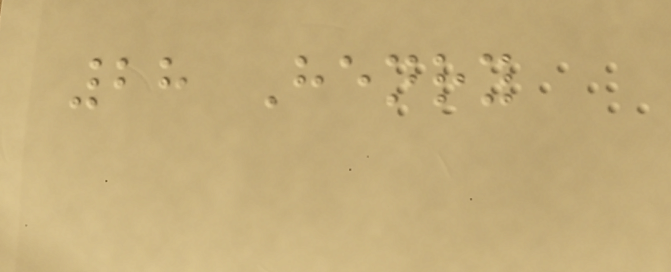28 Henry
